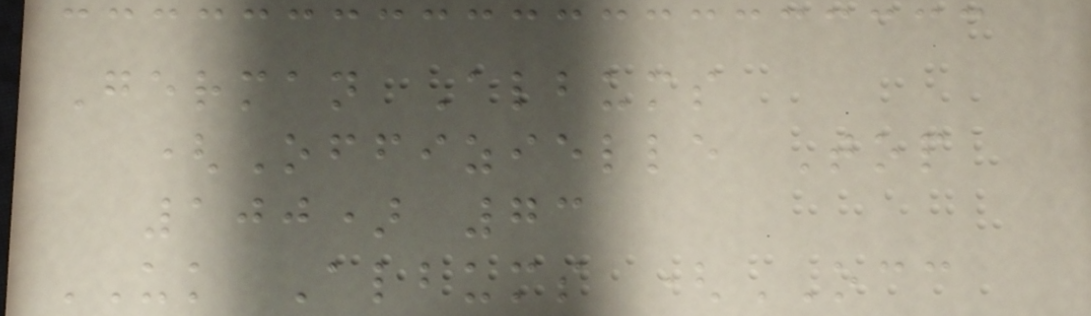German Albums
(Offizielle Top
100) 73
UK Albums (OCC
